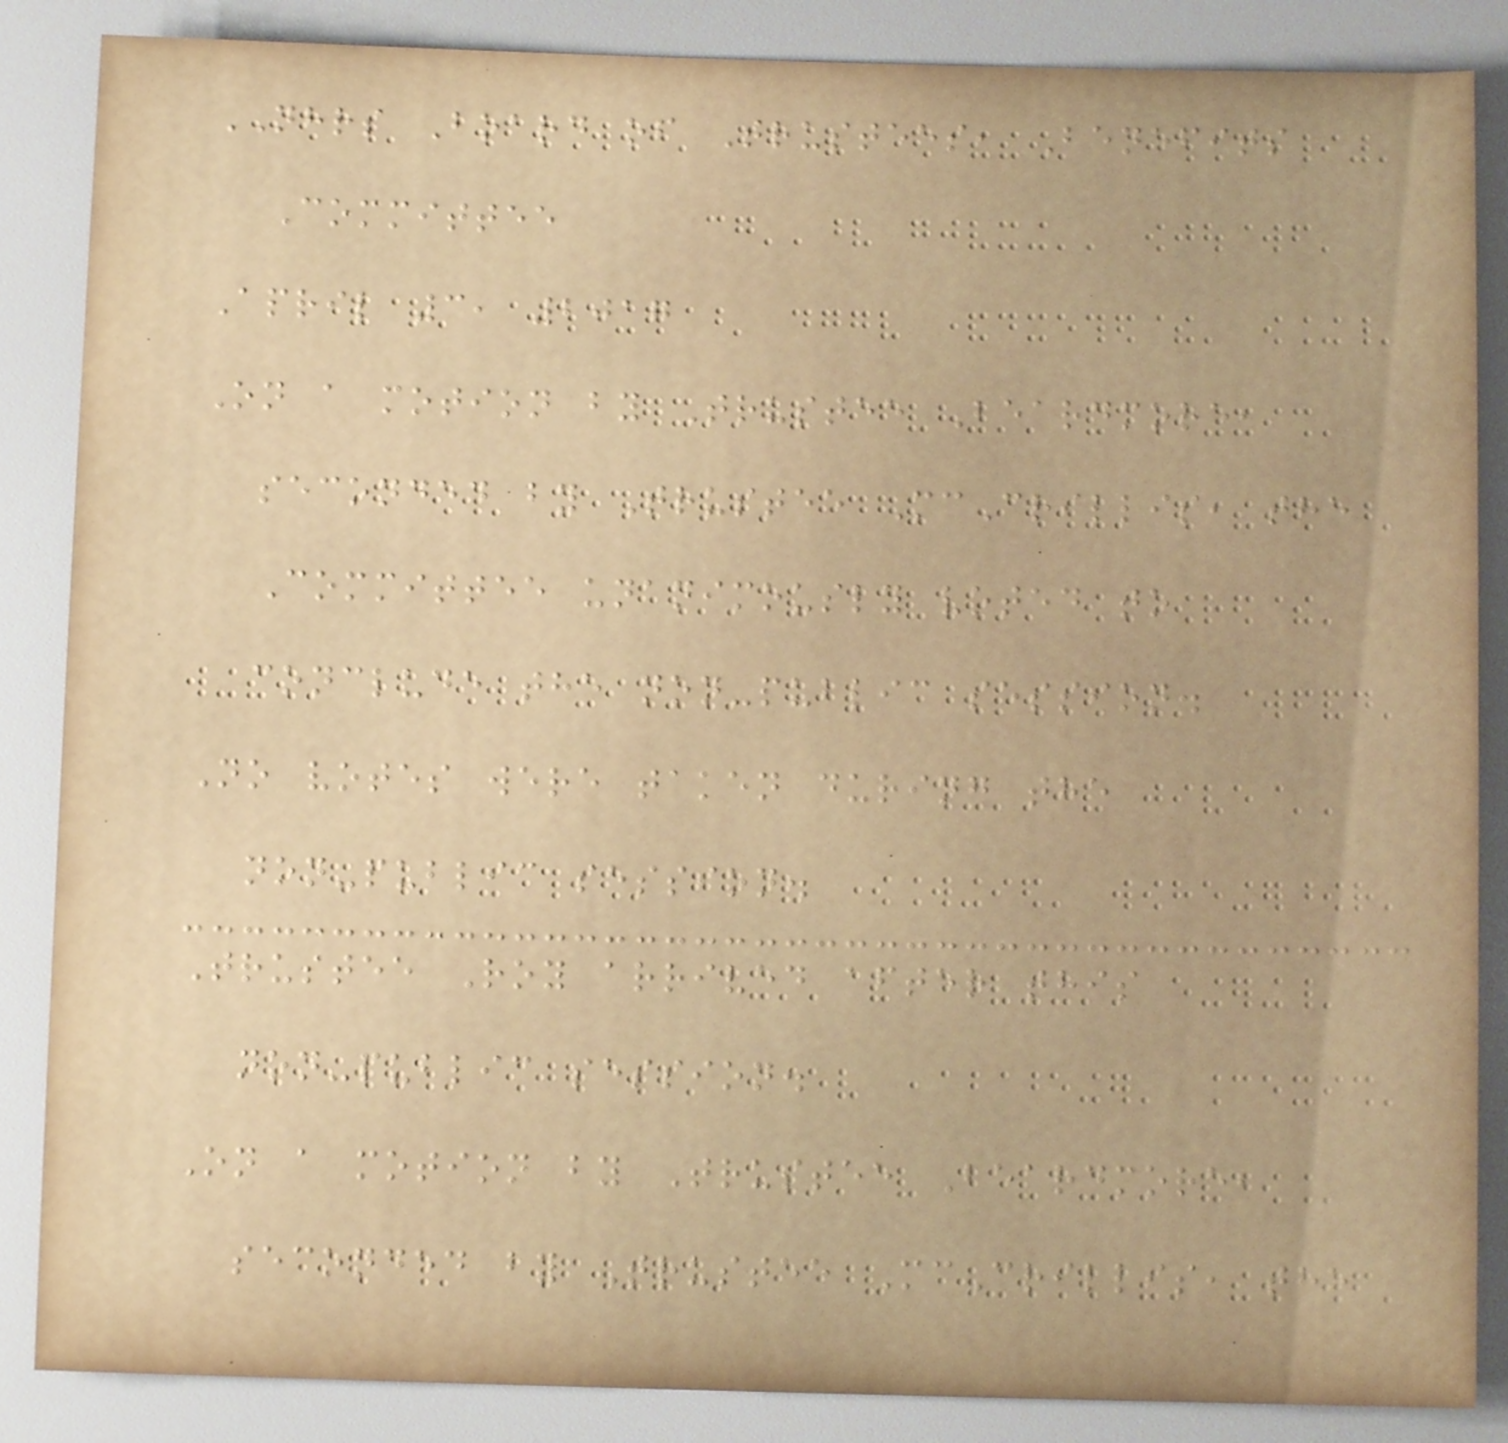NHRS Board of Trustees, Benefits
Committee
April 3, 2017
On a motion by Trustee Beardmore,
seconded by Trustee McCrillis, the
Committee unanimously voted to
conclude the non-public session.
No votes were taken during the
non-public session.
Trustee Roy arrived after this
non-public session.
On a motion by Trustee Beardmore,
seconded by Trustee McCrillis, the
